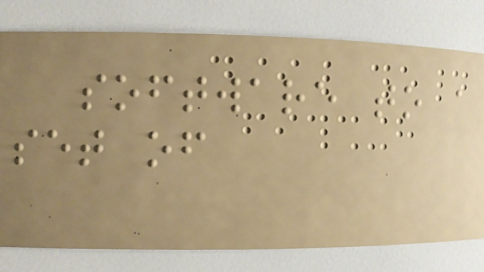software to a
set of
